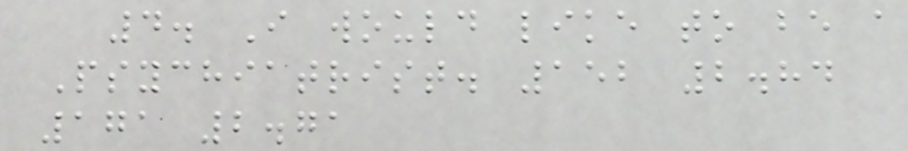4. I would like to be a
Psychiatrist. 152 2.84
171 2.71
